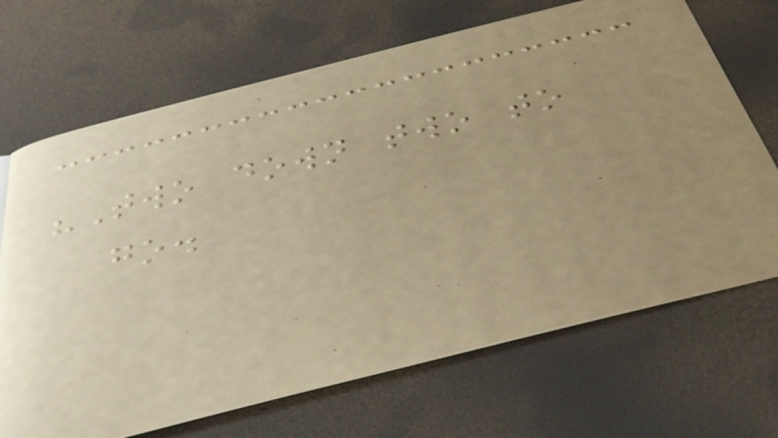"Two down two to
go.
